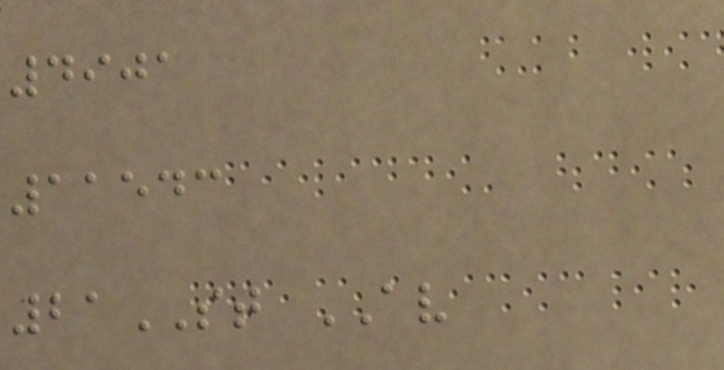4901
11543
21ST AV
